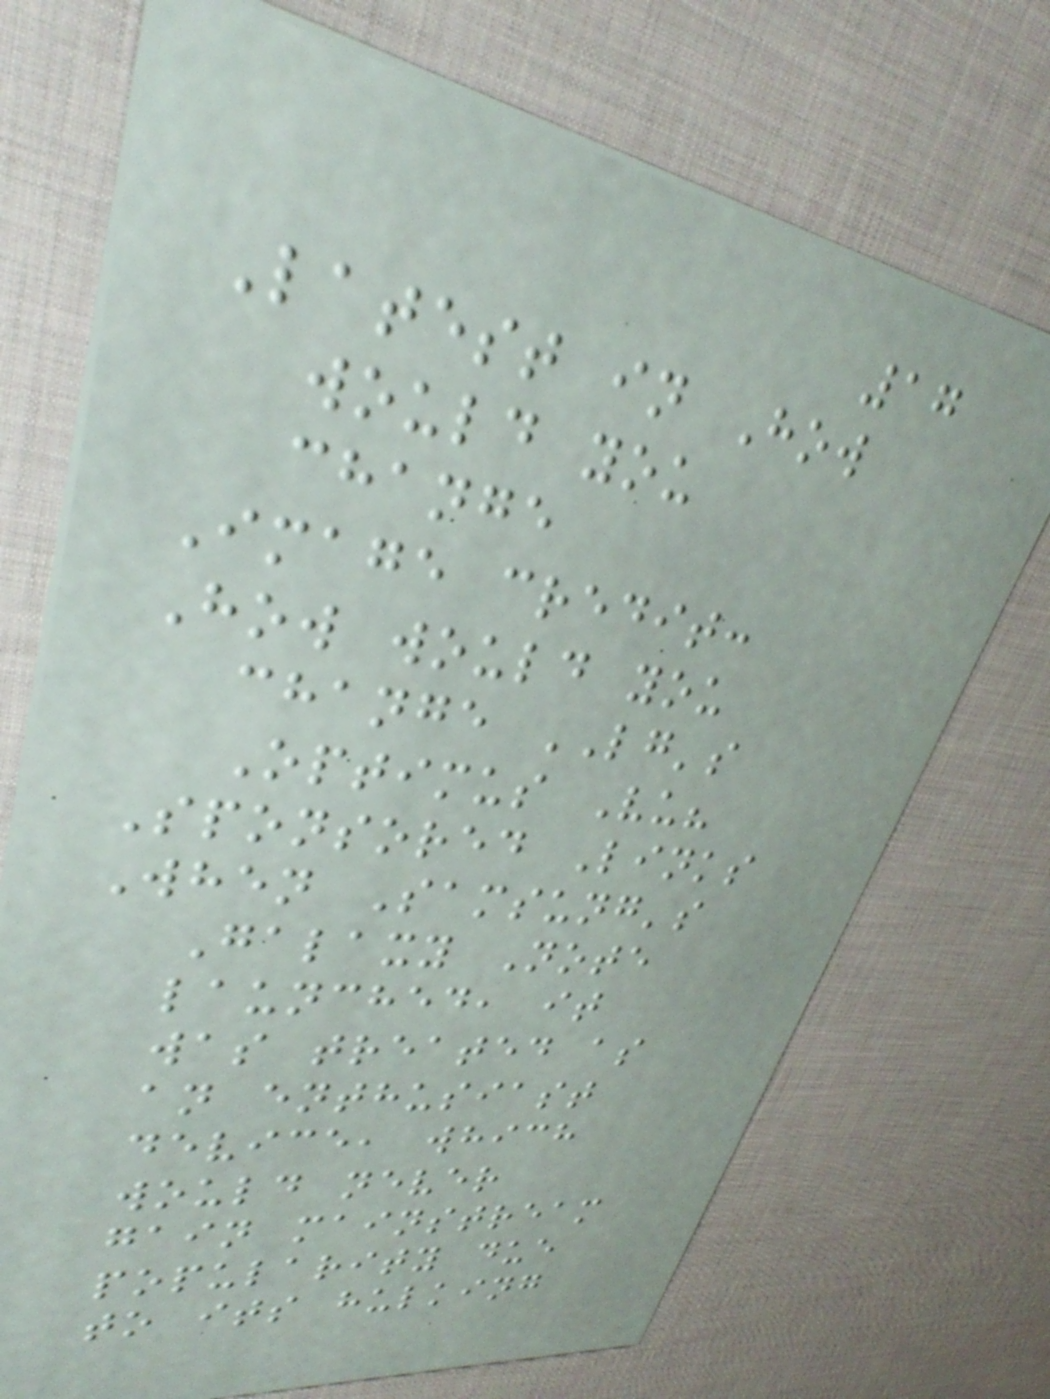17
Latest in How
would you
change
Image credit:
How would you
change LG's
Optimus Vu?
Sponsored Links
When Samsung's
Galaxy Note
launched, it
was treated as
an enthusiast
device, which
would never
gain mainstream
popularity due
to its hulking
